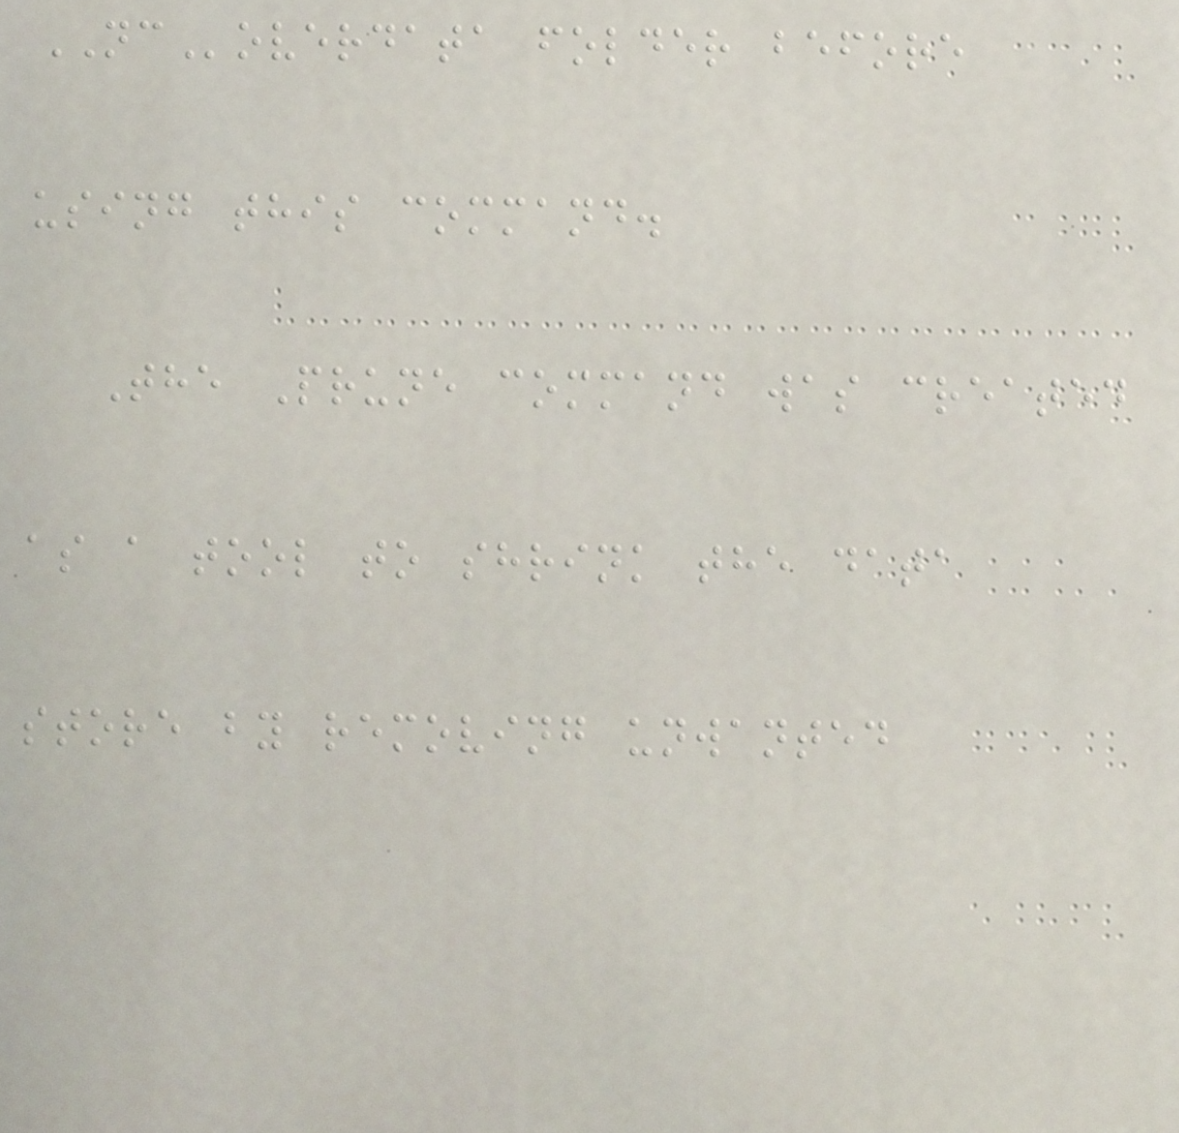NCoverdata folder before
using this command.
The Prune command was created
as a tool to shrink the data
store by removing unwanted
